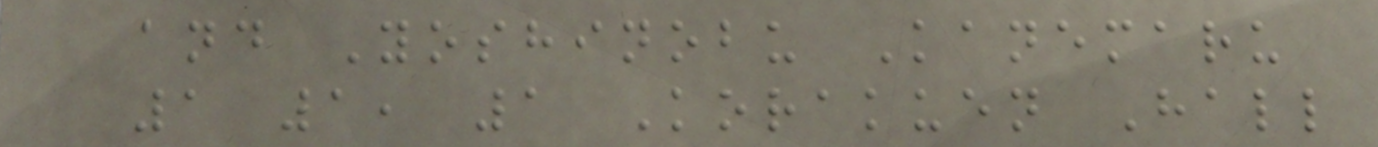and Yoshinobu Kanemaru
1 1, 1 Korakuen Hall
